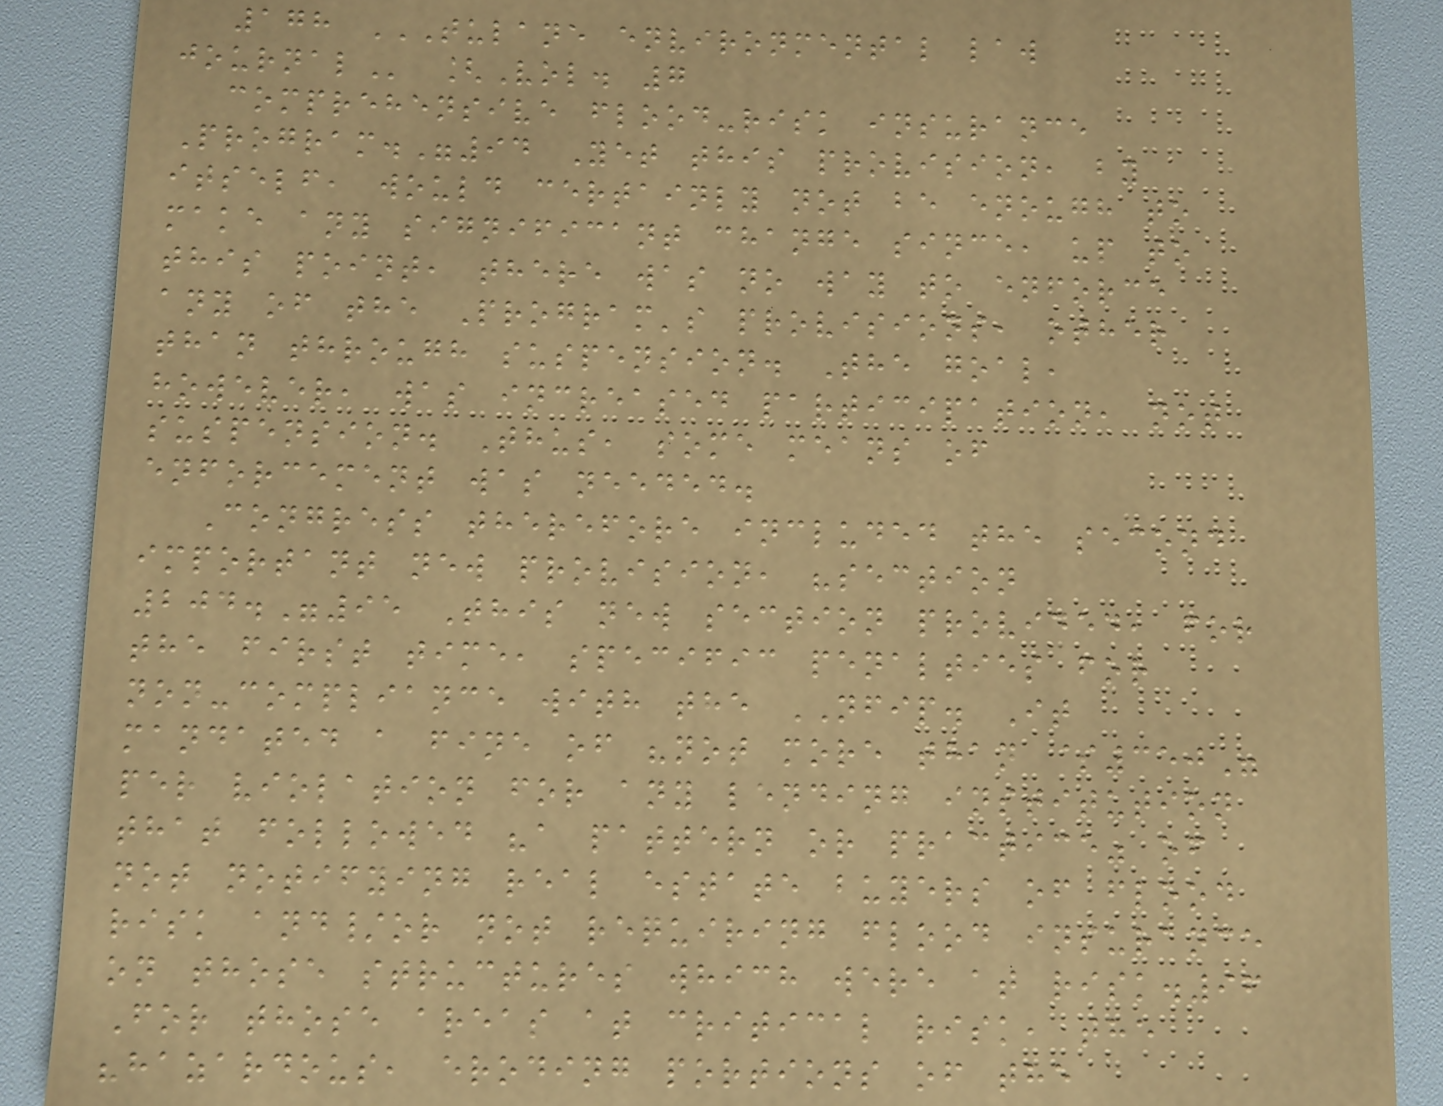178 TULANE ENVIRONMENTAL LAW
JOURNAL [Vol. 7
comprehensive flood-risk insurance
Program."94 Yet this provision, by
itself, would certainly not be enough to
make any significant change since, up to
this point, there was no way to enforce
any of the Program's provisions, other
than through suspension. The goal,
however, was increased participation, not
suspension. Thus, some means of
enforcement was needed.
Congress therefore included the second
important new provision, "section
204."95 This new section provided, for
the first time, specific penalties for
non-compliance with the NFIP. It
mandated a fine of "not more than $350"
per violation for any lending institution
that followed "a pattern or practice" of
not notifying real estate buyers of flood
risk and/or not requiring flood insurance
on those structures which were at risk.96
For those areas at critical risk, the
"hazardous, eroding portions of the
